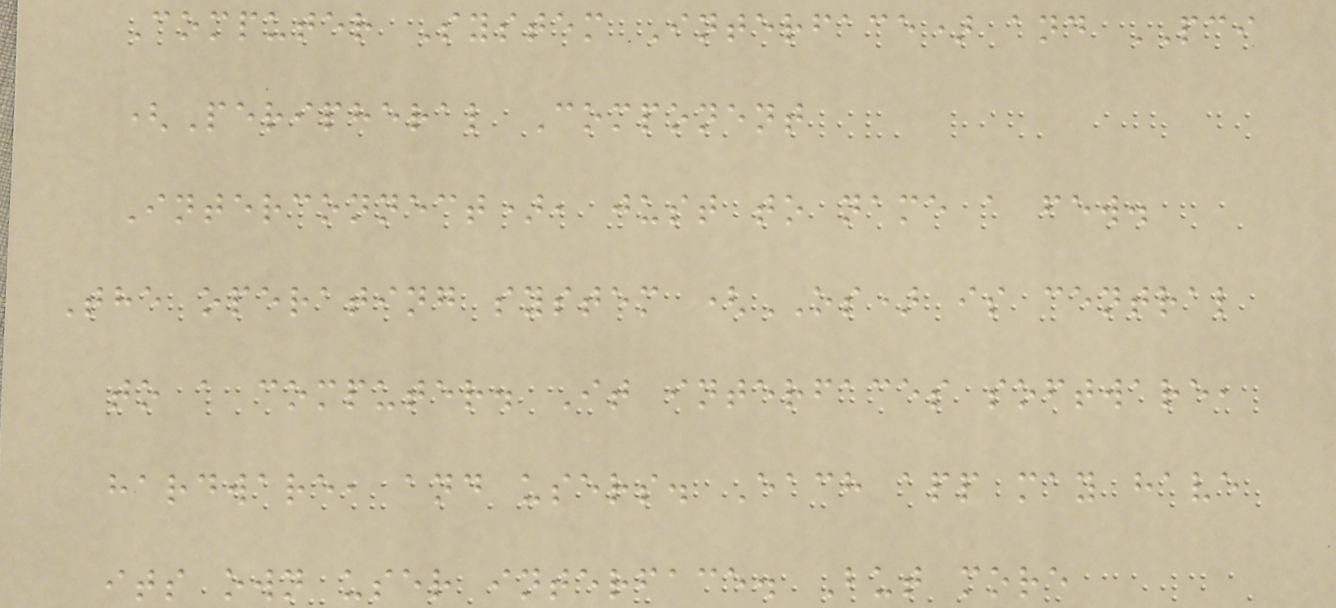Computer System Interface) and PCI
(Peripheral Component
Interconnect), just to name a few.
The operating system (OS) is central
to a computer. It interfaces software,
hardware, and users. Each app may have
its own user interface. But more
